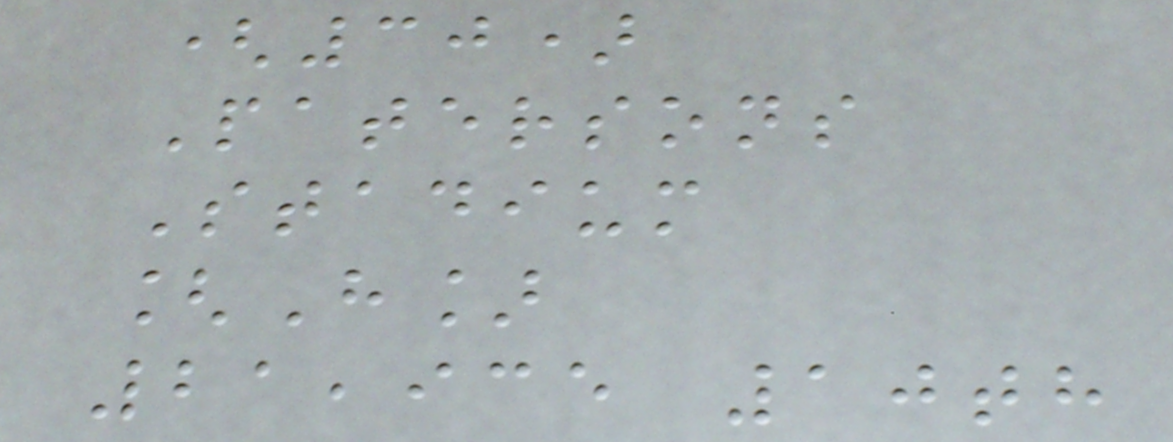(30)
Patersons
Stadium
[H]
21,935 10th
